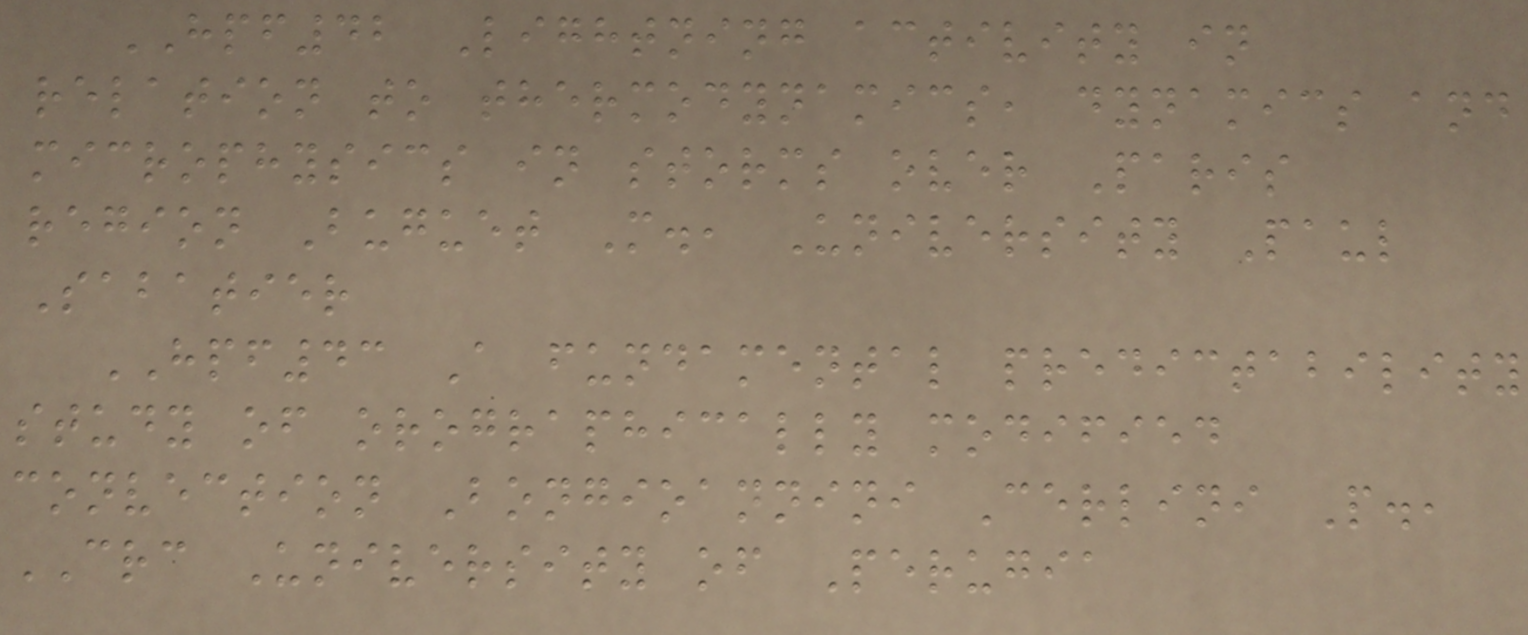HPF42 Lightning activity in
relation to thermodynamics, dynamics and
microphysics in storms over Paris
region Buguet M., University Paul
Sabatier
HPF43 A fundamental predictability
study of orographically modified
convection Bongioannini Cerlini P.,
CRC University of Perugia
